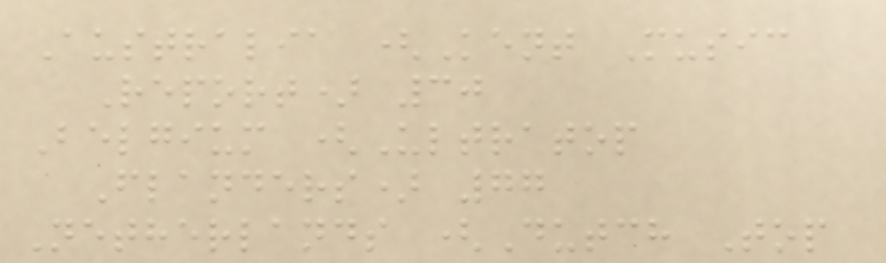Australia (Kent Music
Report) 30
Belgium (Ultratop
Flanders) 77
Netherlands (Dutch Top
